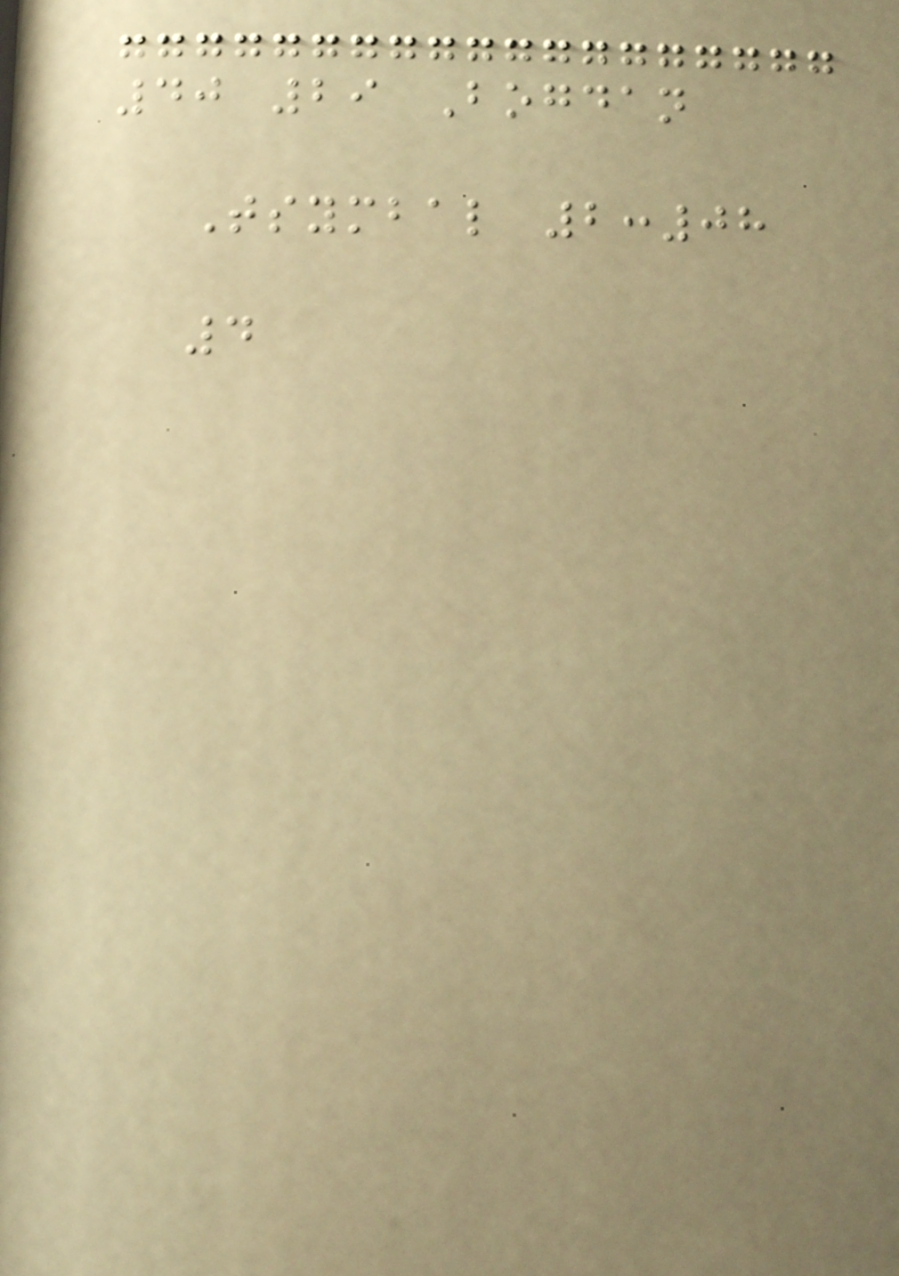40 29 Bogdan
Tsymbal 2:08
4
